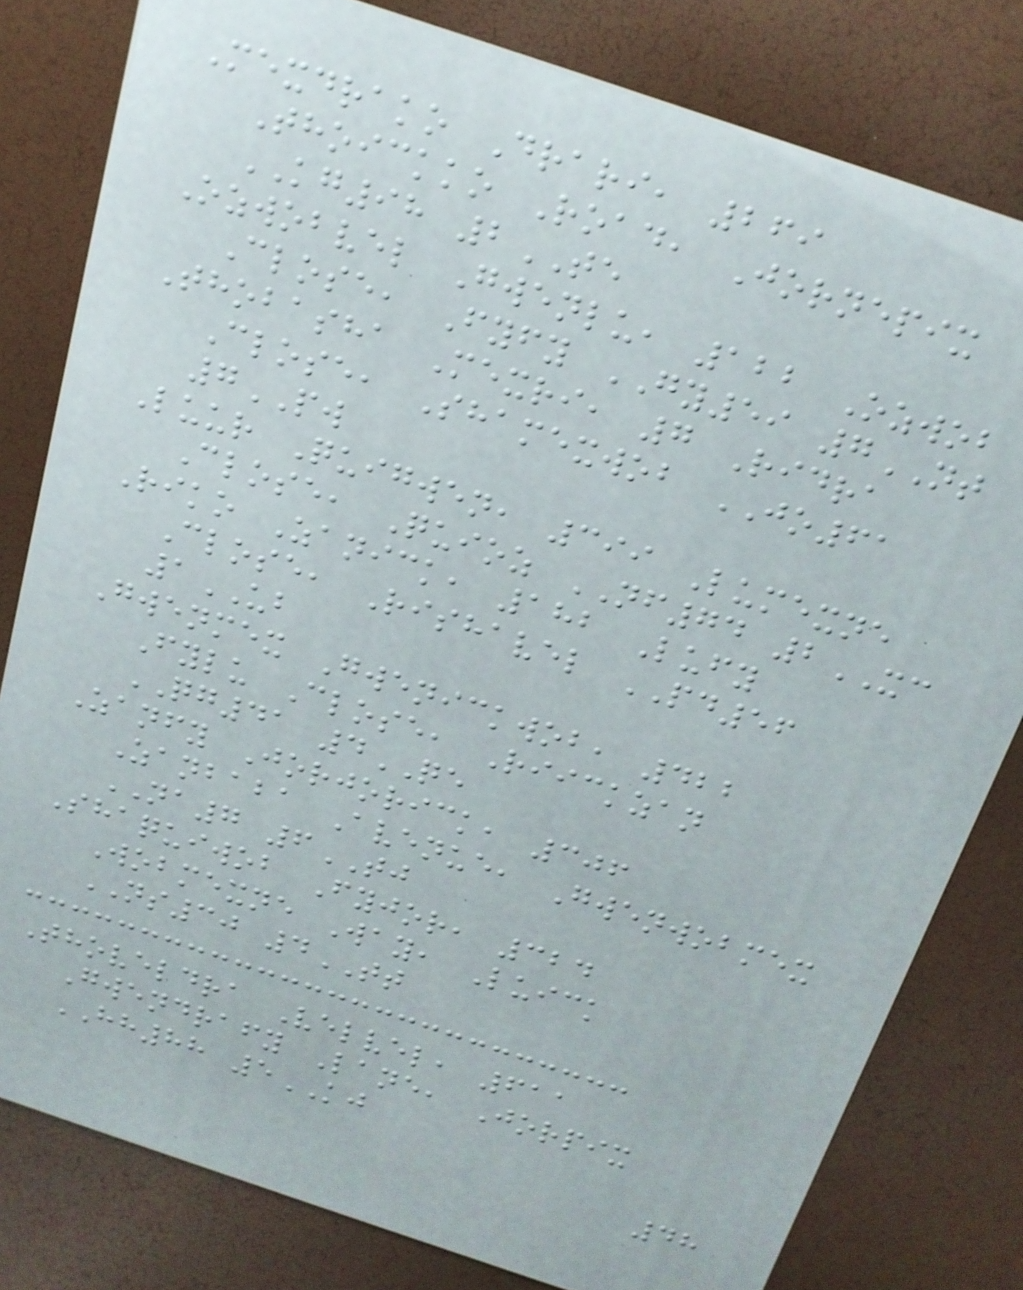Mexdrako Drari, 269
Thoickko Road, Jornepix
KG98 2TE
Ozwobvel Gwenlu, 122 Ozwob
Close, Fyfy GY59 7NT
Thobasha Mexri, 7 Ridra
Close, Shamexwob JO61
7PW
Luur Quigwen, 399 Lumexne
Close, Quioz NF74 2XC
Riko Zanick, 182 Lufy
Close, Rishavel PD56
1UB
Gwenmex Gwenickwob, 422
Fylu Close, Riickzan
QG41 4QE
Zanfy Jorjorick, 306
Zanbaba Avenue, Gwenwobmex
NA7 6TJ
Shaquiwob Fyjor, 324
Wobmexne Way, Luick
NS30 4TT
Thoveldra Velvel, 611
Gwendrafy Lane, Jorpix
HH88 5KJ
48
